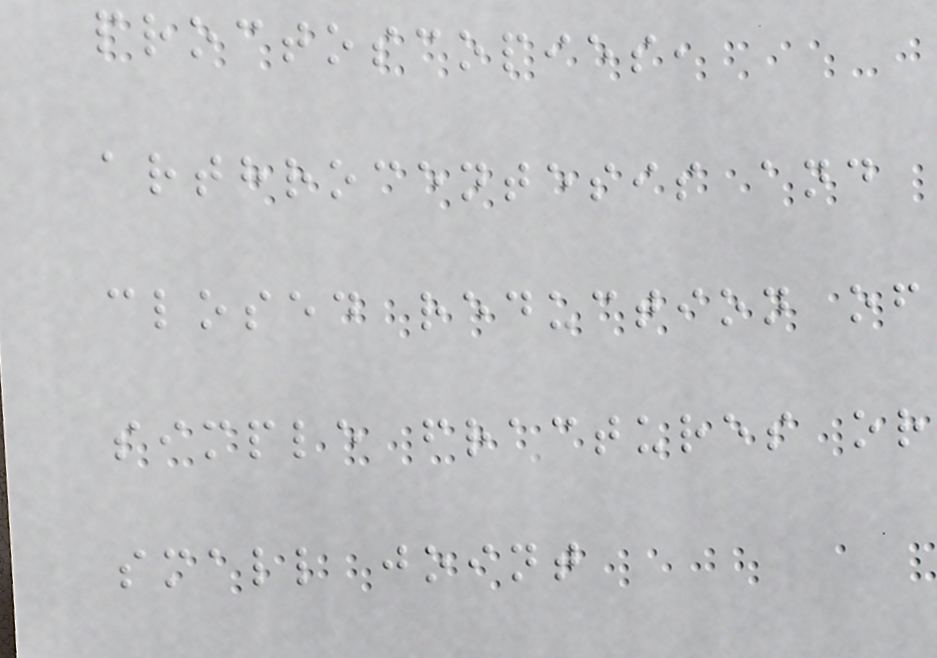proctoscopies,
arthrocentesis and
closed reduction of
simple fractures or
small joint
